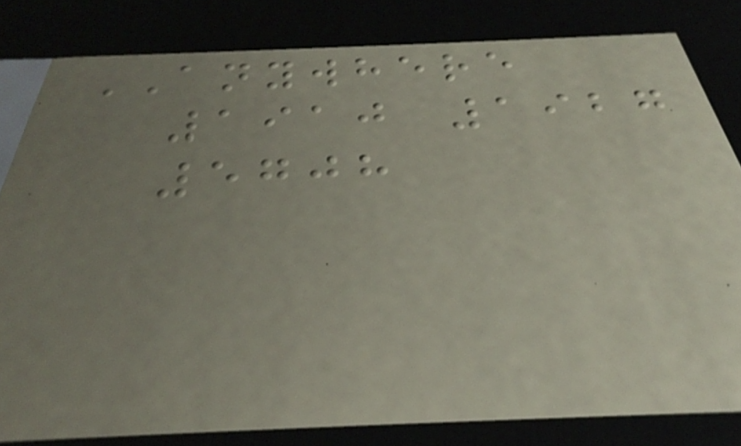ANYWHERE
1910 1927
5708
